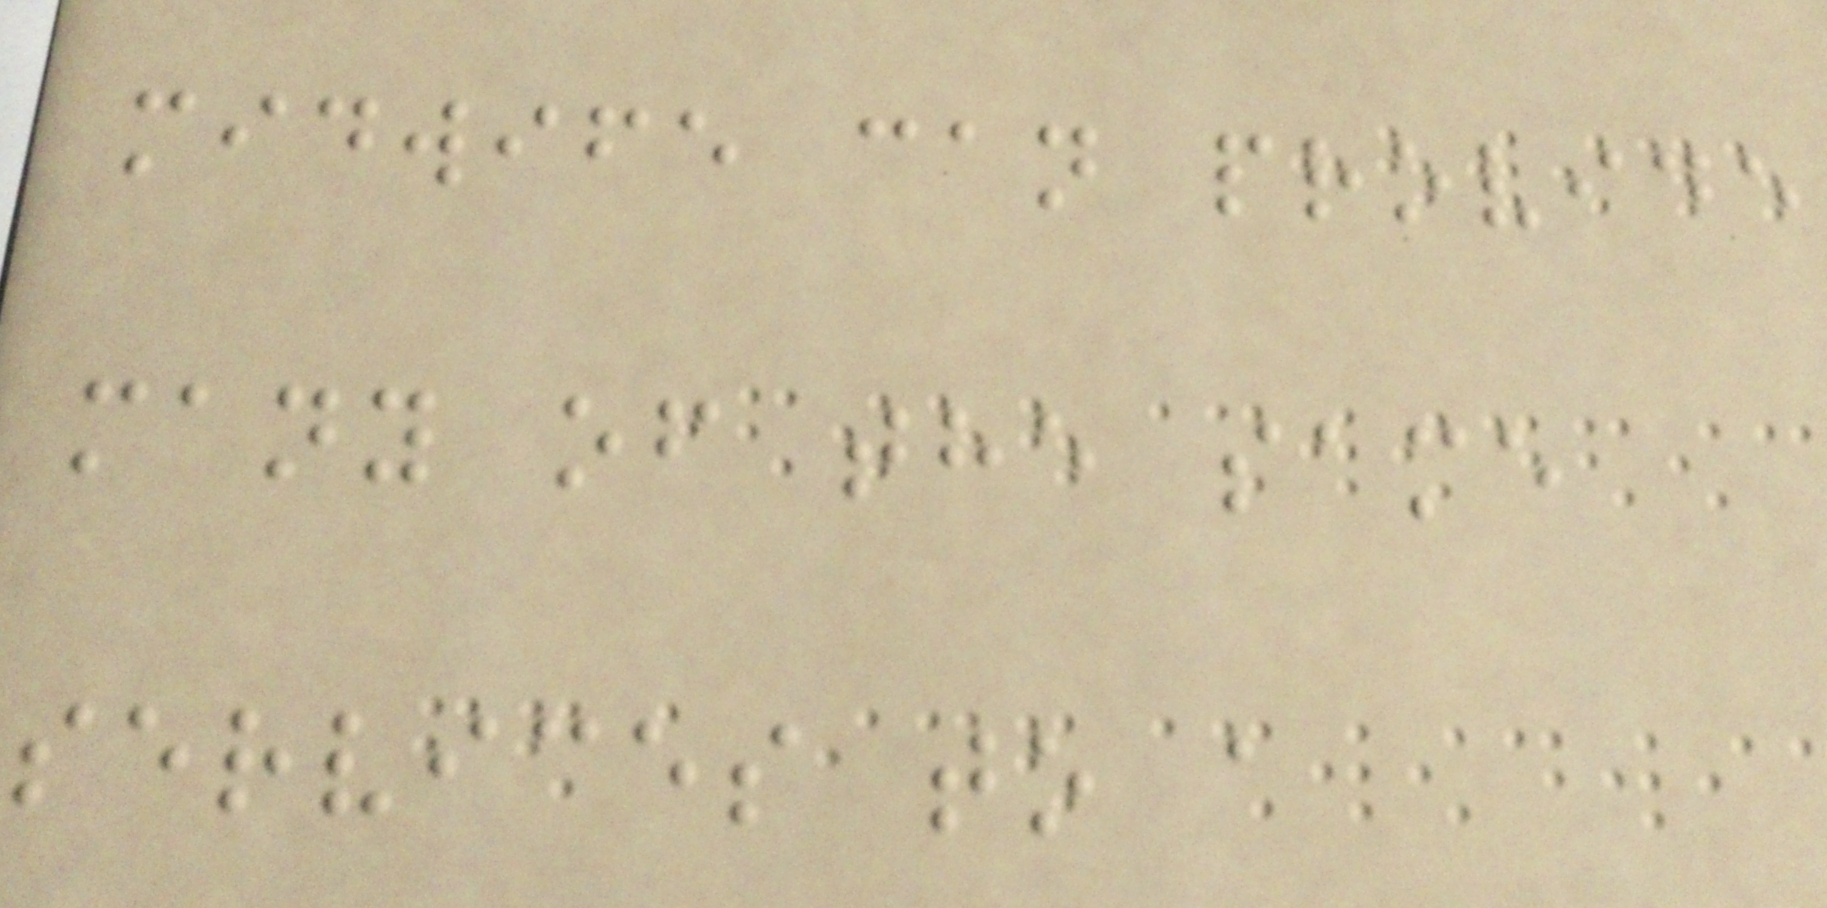midwife can provide
many of the same
services to a
